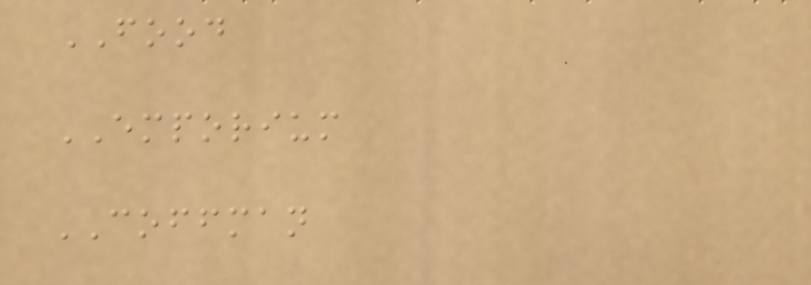FOOD
EMPORIUM
COFFMAN
